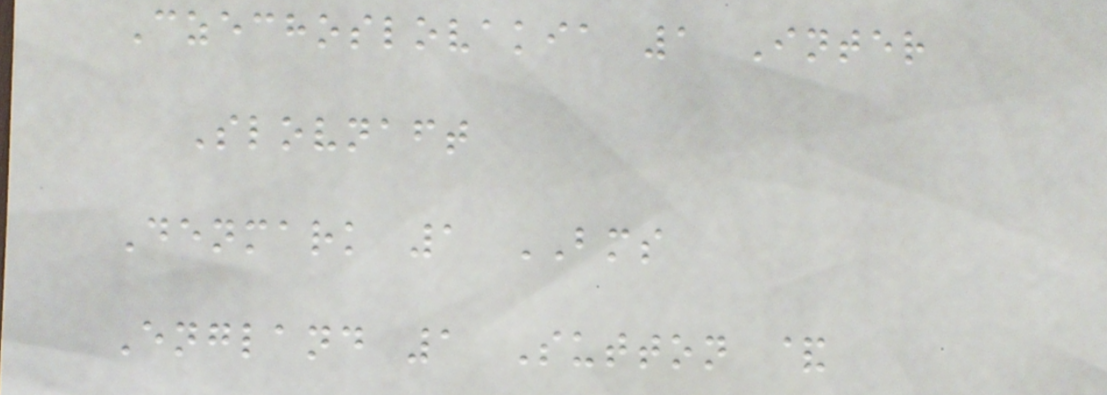Czechoslovakia 1 Inter
Slovnaft
Denmark 1 BMS
England 1 Sutton &
